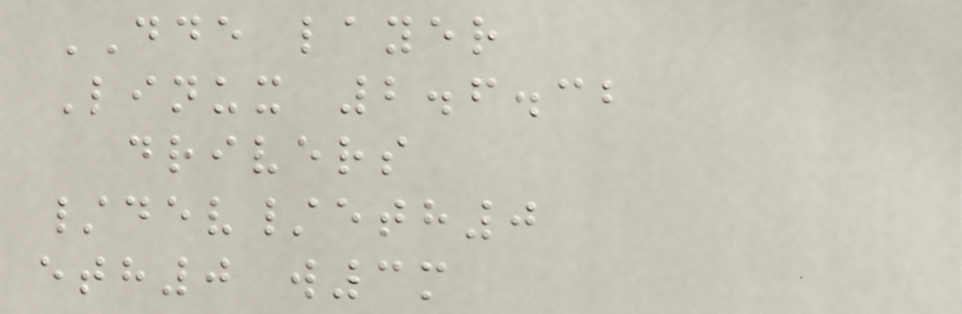DDE layer
Linux 2.6.32
drivers
/dev/eth0
eth0 w3m
